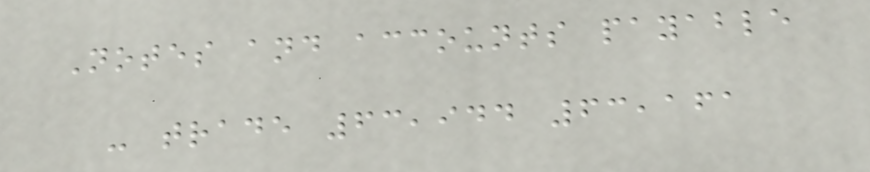Notes and accounts payable
- trade 63,944 63,161
